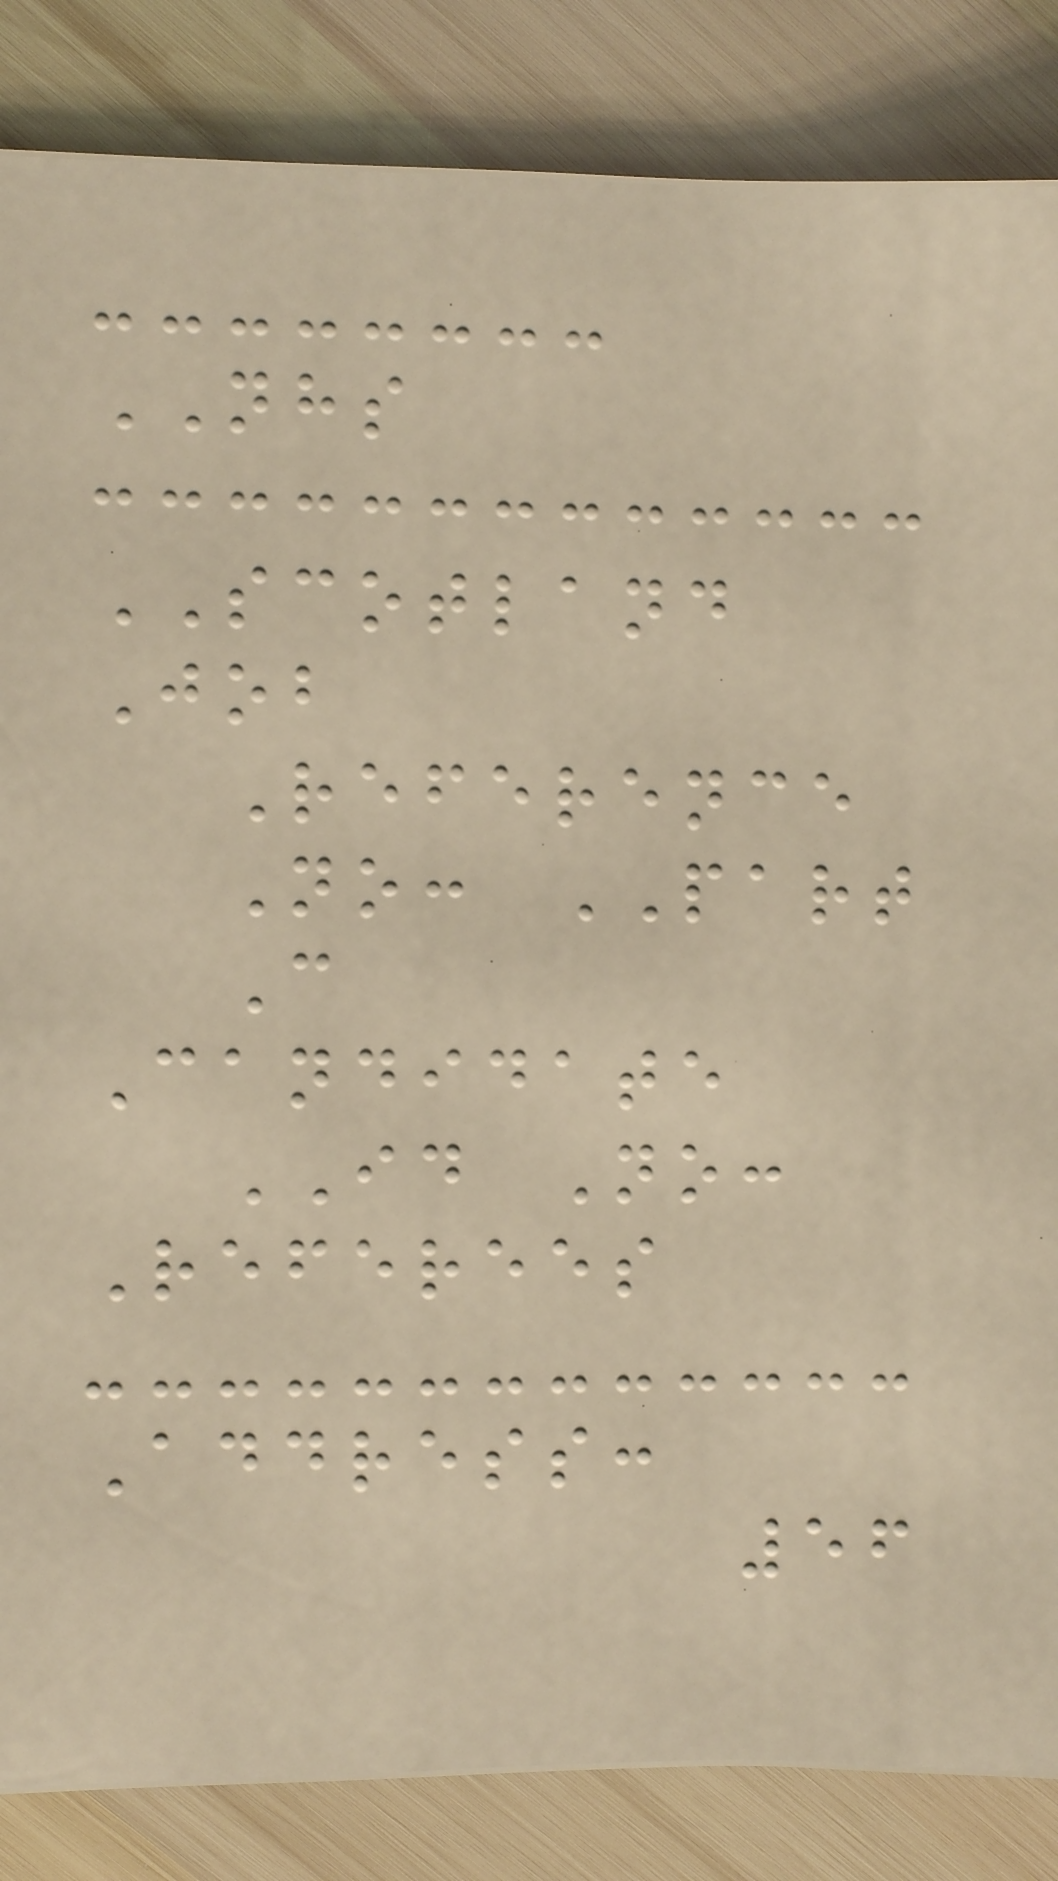NHS
SCOTLAND
Job
Reference
No: PART
C
Candidate
ID No:
Referees
Address:
56
